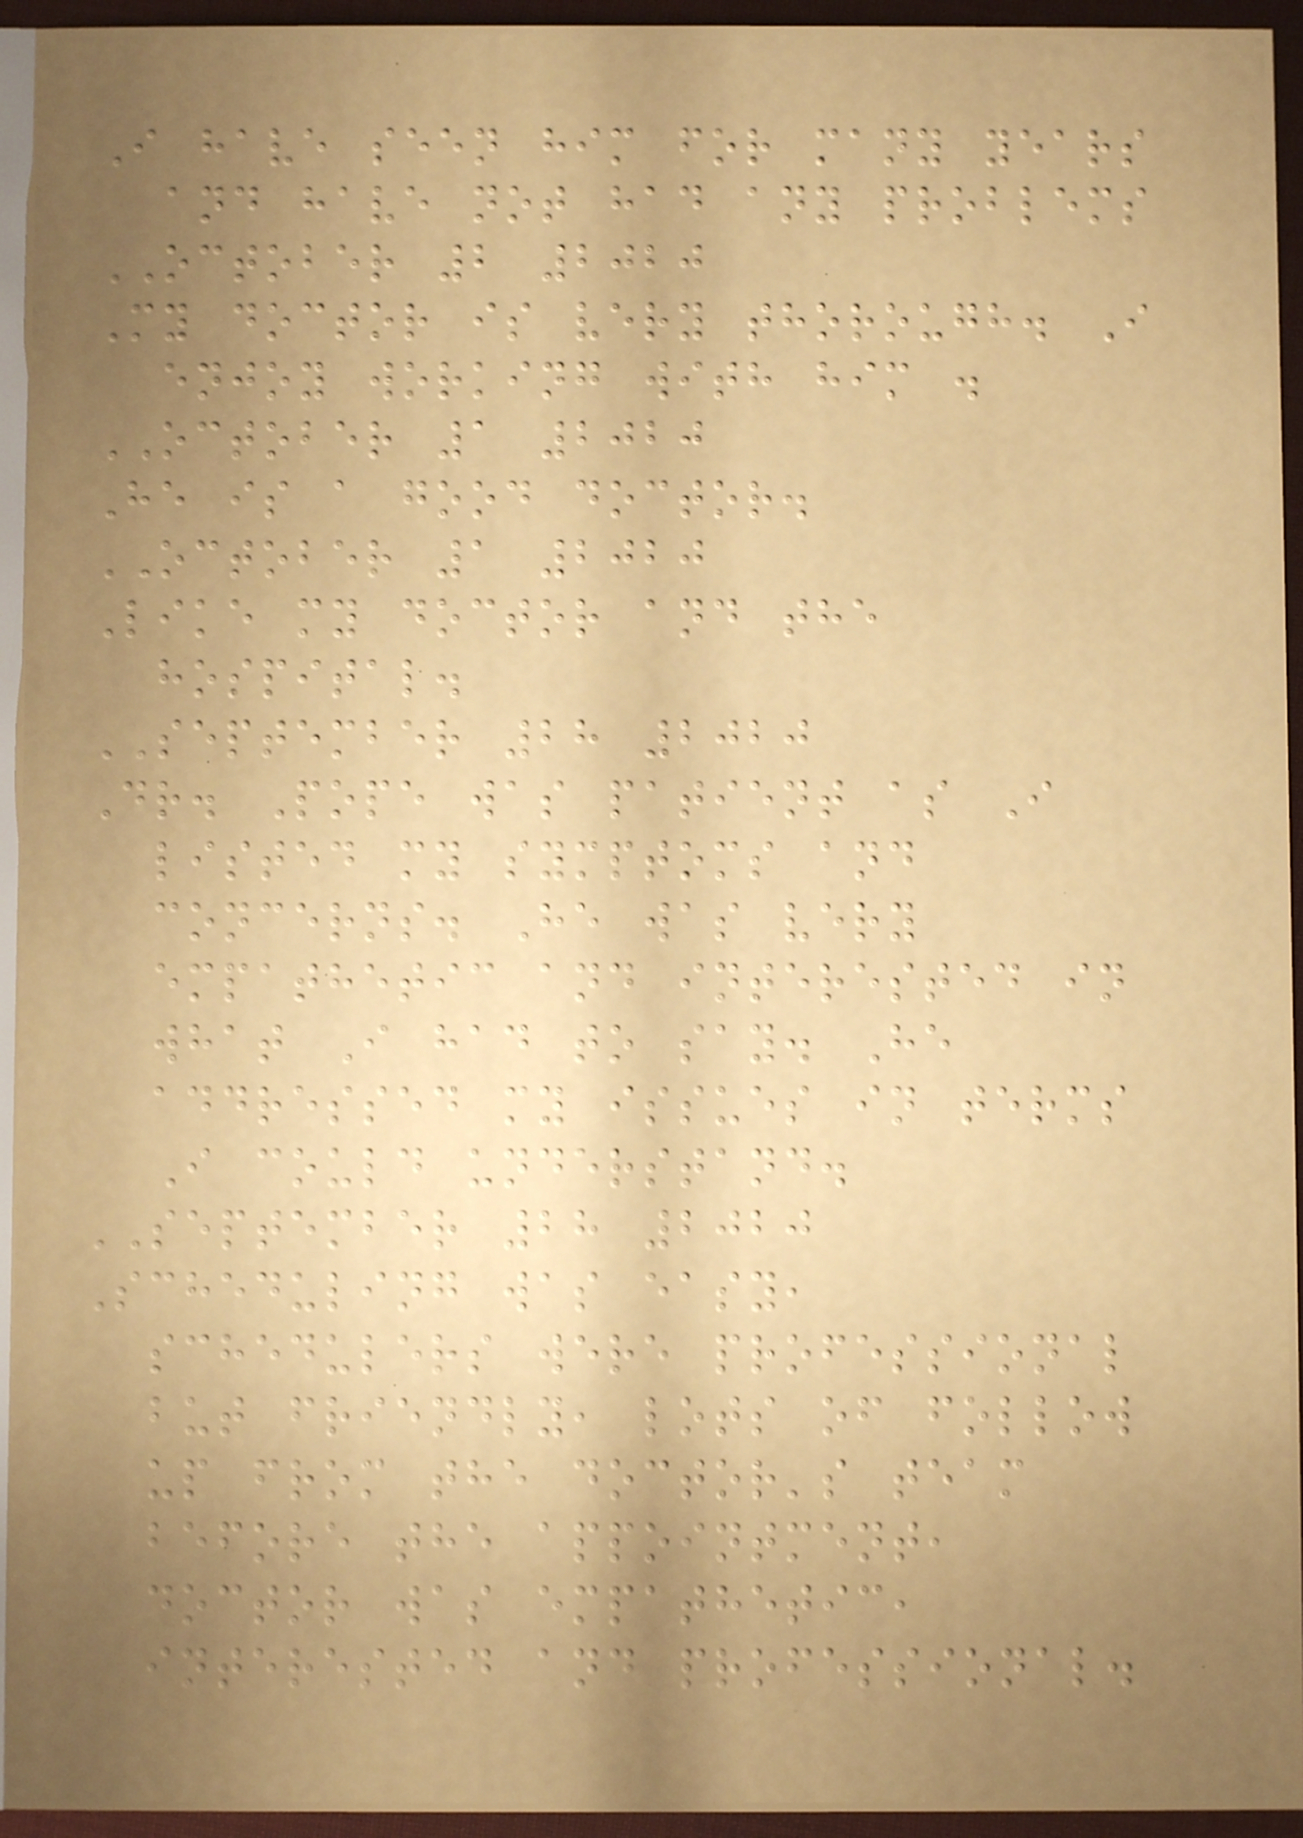I have seen him for many years
and have not had any problems
OCTOBER 2 2020
My doctor is very thorough. I
enjoy working with him .
OCTOBER 1 2020
He is a good doctor.
OCTOBER 1 2020
Like my doctor and the
hospital.
SEPTEMBER 28 2020
Dr. Pope was patient as I
listed my symptoms and
concerns. He was very
empathetic and interested in
what I had to say. He
addressed my issues in terms
I could understand.
SEPTEMBER 28 2020
Scheduling was easy,
schedulers were professional
but friendly, lots of follow
up from the doctor's team
before the appointment,
doctor was empathetic,
interested and professional.
